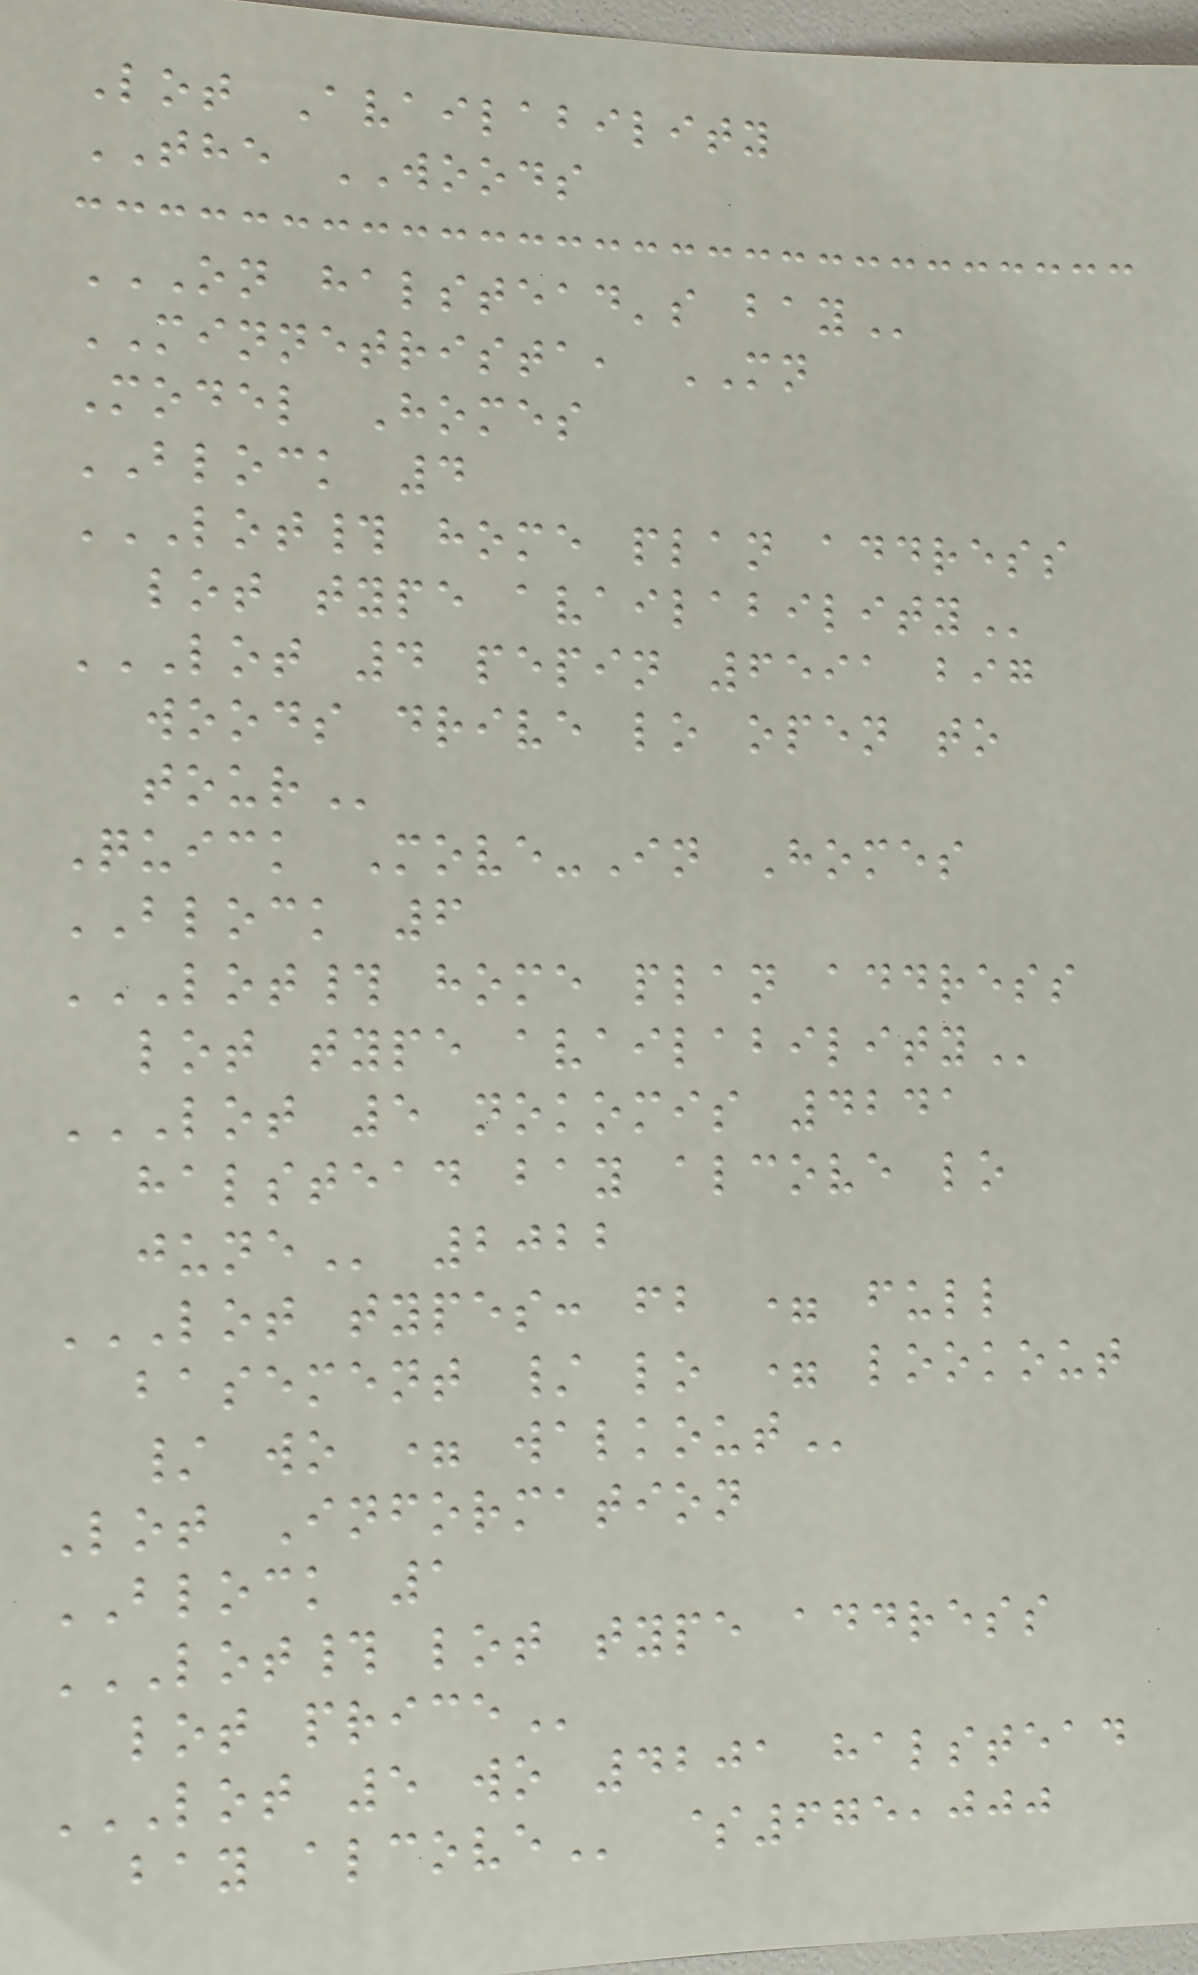Lot Availability
THE WOODS
ON HALSTEAD'S BAY
MINNETRISTA, MN
Model Homes
BLOCK 4
LOT# HOME PLAN ADDRESS
LOT TYPE AVAILABILITY
LOT 4 PEPIN 6591 BIG
WOODS DRIVE LO OPEN TO
TOUR
Quick Move-In Homes
BLOCK 6
LOT# HOME PLAN ADDRESS
LOT TYPE AVAILABILITY
LOT 5 NOKOMIS 4241
HALSTEAD BAY ALCOVE LO
JUNE 2022
LOT TYPES: FB = FULL
BASEMENT / LO = LOOKOUT
/ WO = WALKOUT
Lot Information
BLOCK 1
LOT# LOT TYPE ADDRESS
LOT PRICE
LOT 5 WO 4201 HALSTEAD
BAY ALCOVE $675,000
